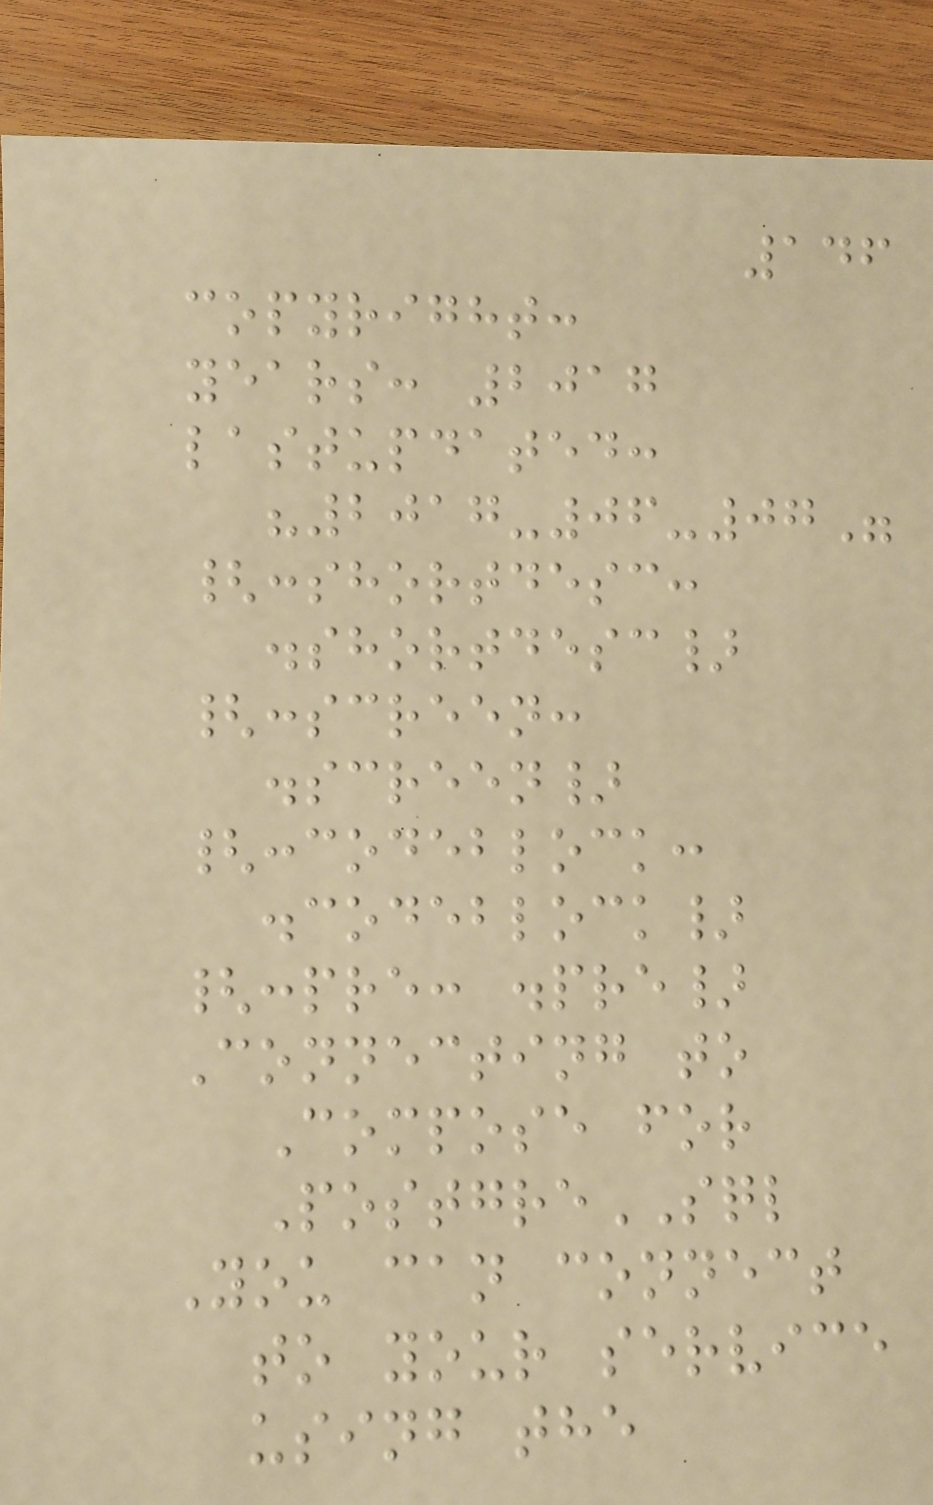146
copyright:
years: 2017
lastupdated:
"2017-06-07"
{:shortdesc:
.shortdesc}
{:screen:
.screen}
{:codeblock:
.codeblock}
{:pre: .pre}
Connecting to
Compose for
PostgreSQL
You can connect
to your service
using the
